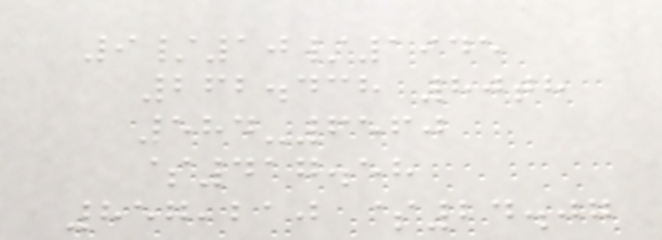9/10/1945
262.438 80th
584-6560
$417.58
857,210 $24.07
